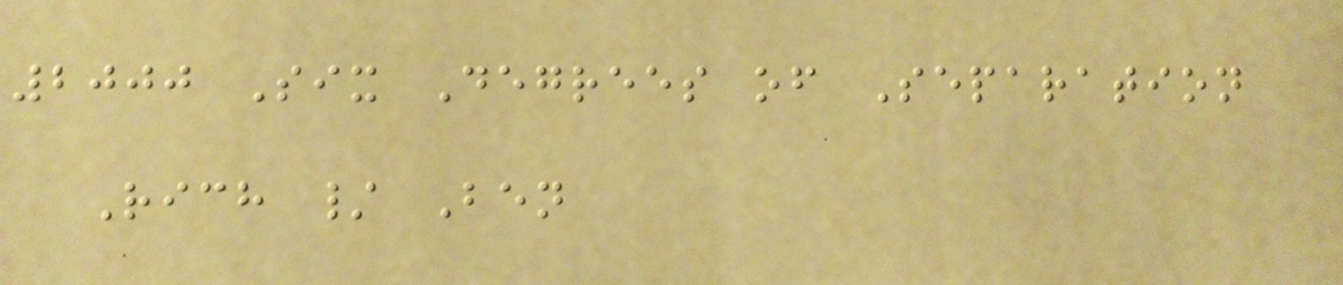2000 Six Degrees of Separation
Rich / Ben
